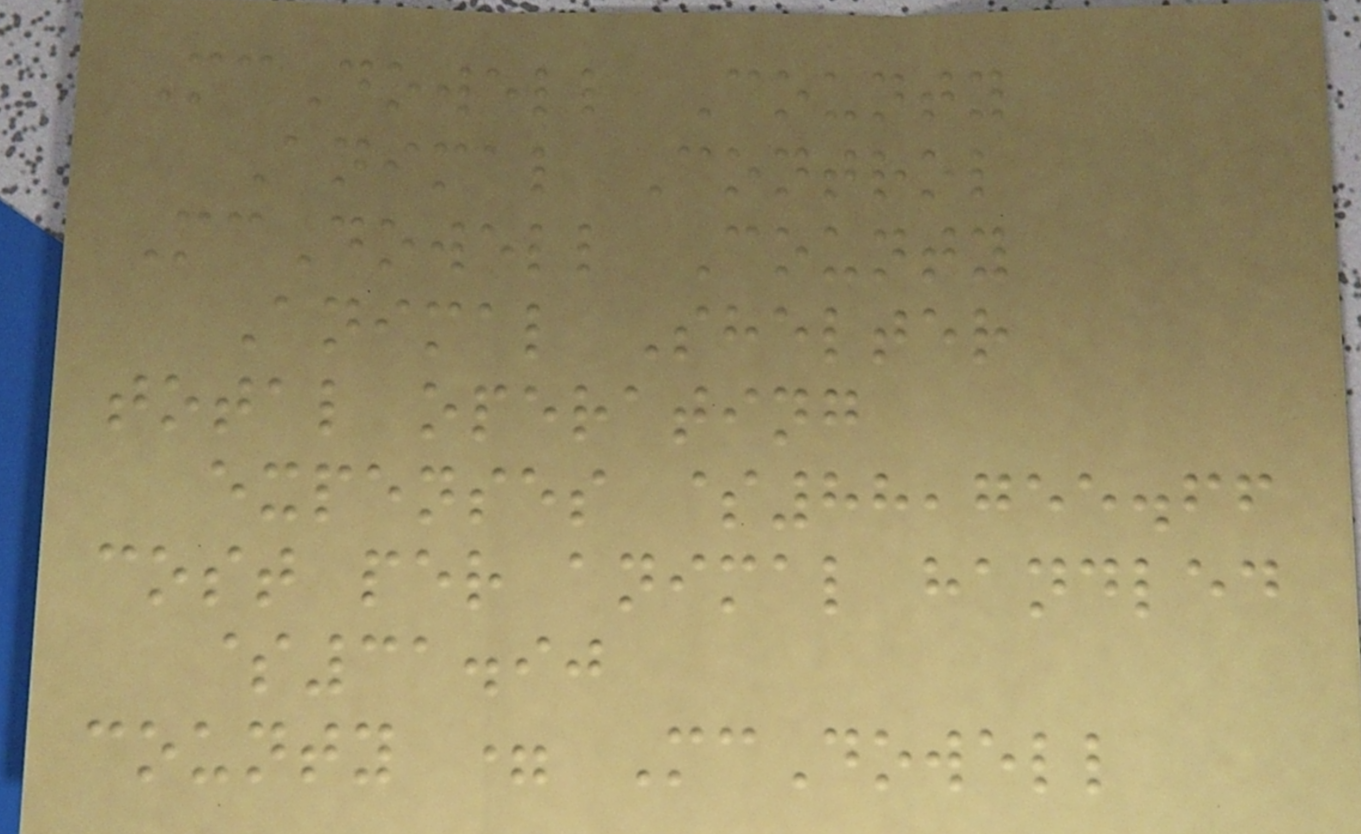McDowell County
Animal Control
McDowell County
Animal Shelter
total operating
expenses $88,755.66
cost per animal handled
$31.90
county = McDowell
